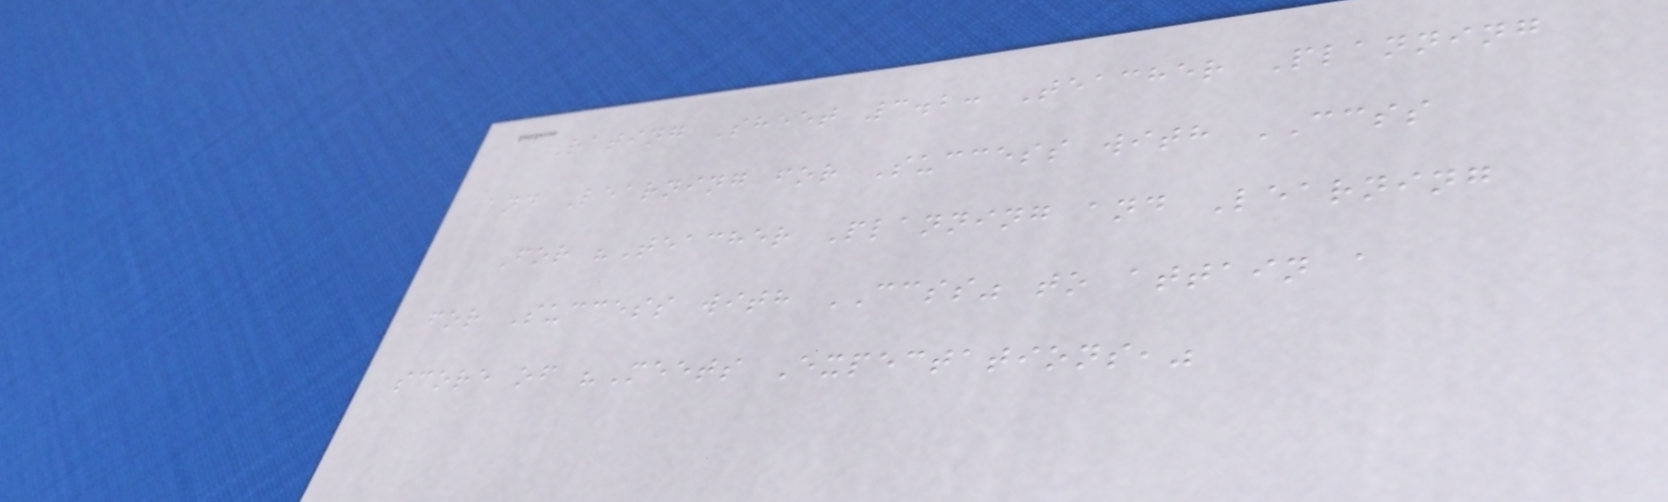Rating Sheet 3.2: Teacher Planning
and Learning for Success with CCSS
For "Teacher Planning and Learning
for Success with CCSS" to attain a
score of "Meets Expectations,"
